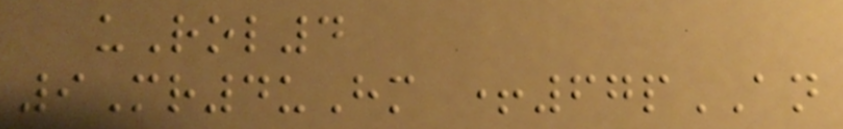uRol4
9Mr4uHm +67pAN
